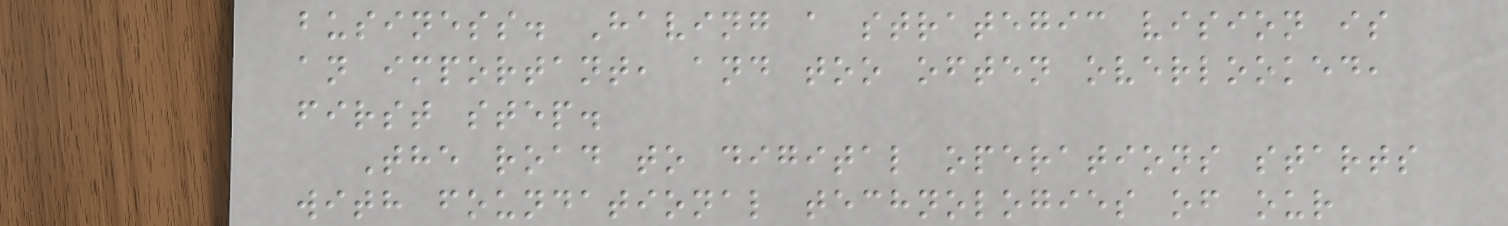business. Having a strategic vision is
an important, and too often overlooked,
first step.
The road to digital operations starts
with foundational technologies of our
